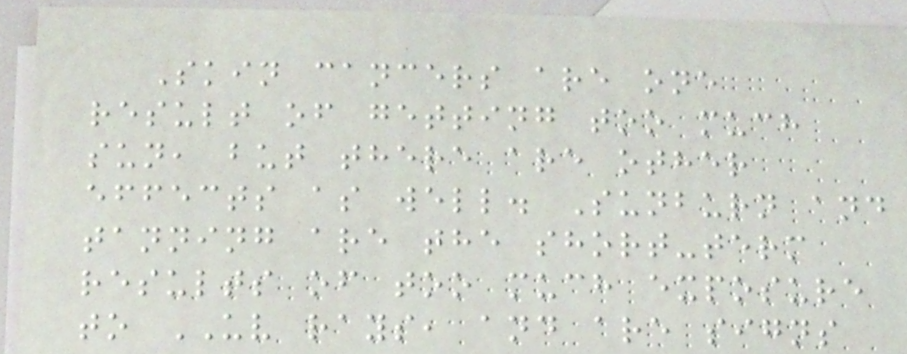Skin cancers are one
result of getting too much
sun, but there are other
effects as well. Sunburn and
tanning are the short-term
results of too much exposure
to UV rays, and are signs
